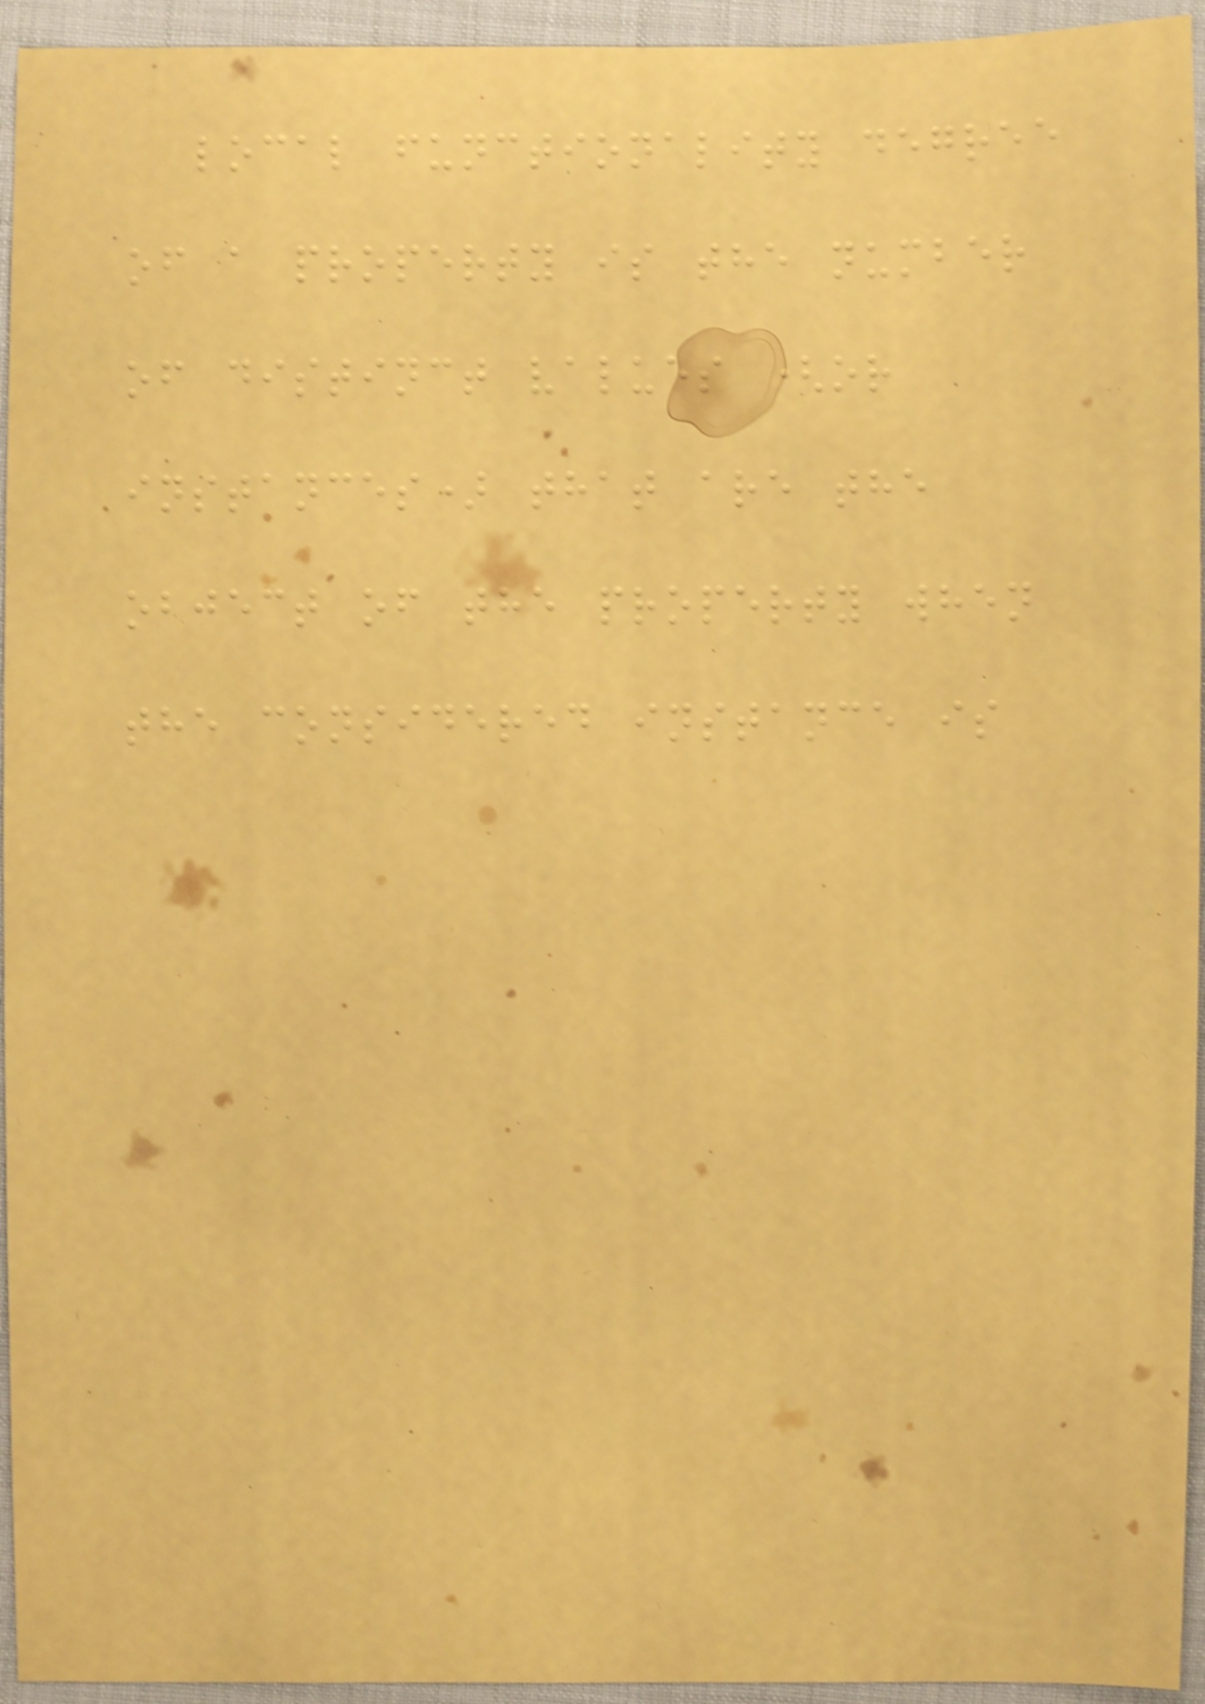local functionality degree
of a property is the number
of distinct values (or
instances) that are the
object of the property when
the considered instance is
